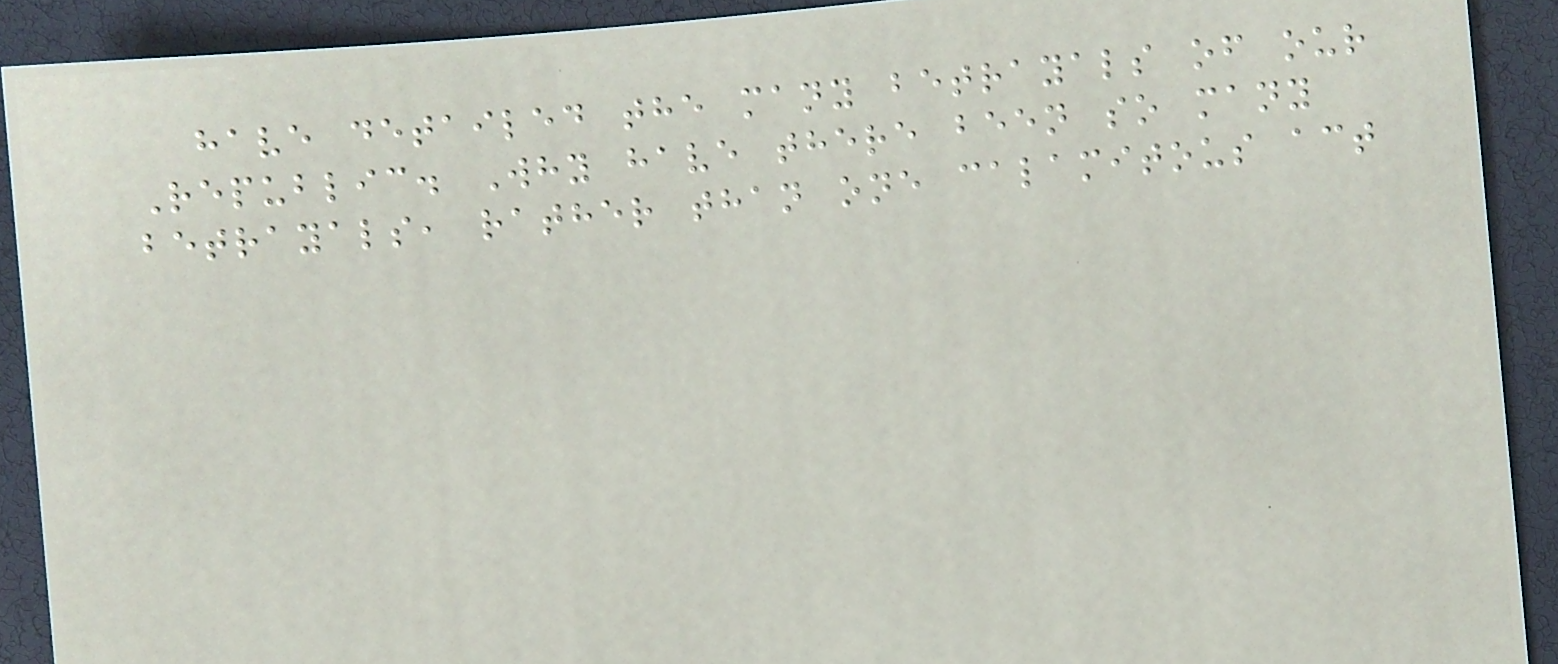have detailed the many betrayals of our
Republic. Why have there been so many
betrayals, rather than one calamitous act
